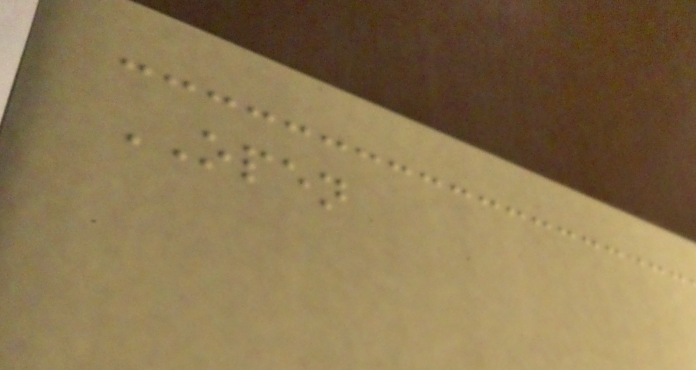OPEN
